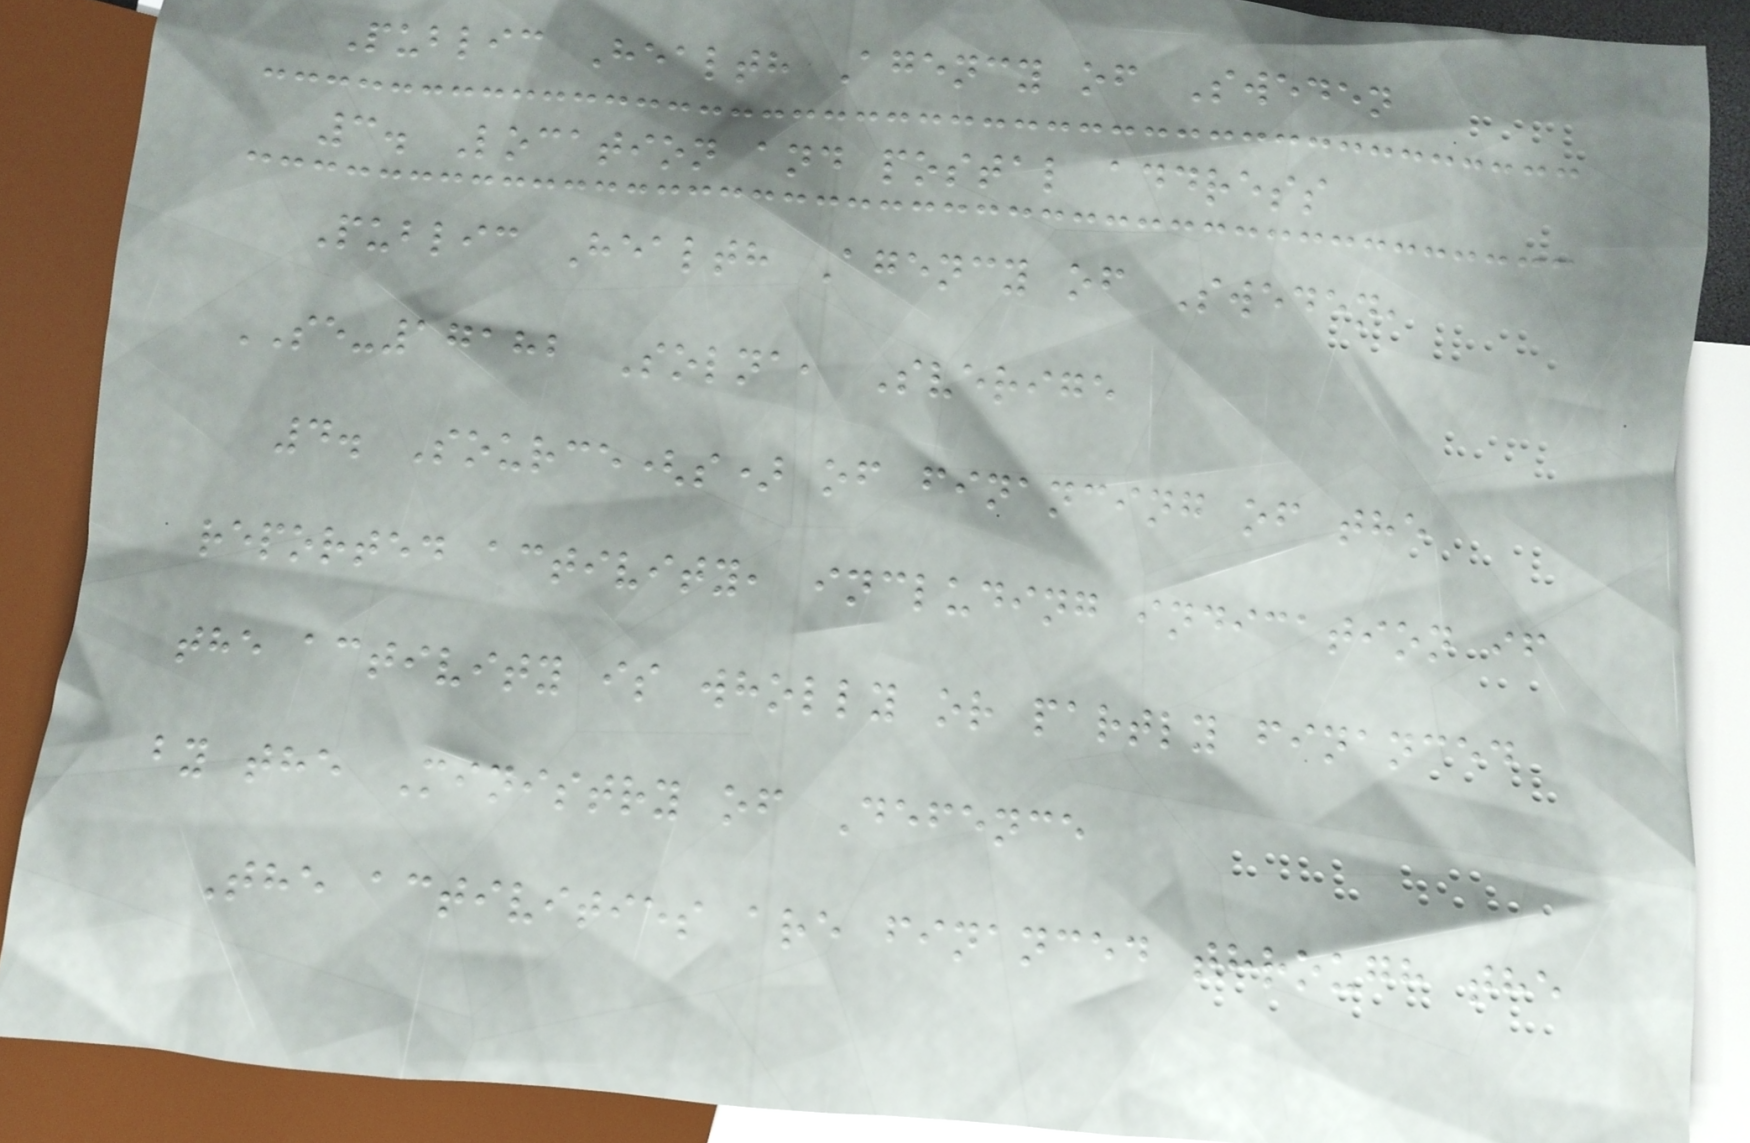Public Health Agency of Sweden
3. Location and postal address
Public Health Agency of Sweden,
SE-17182 Solna, Sverige
4. Source(s) of financing of the
reported activity, including indication if
the activity is wholly or partly financed
by the Ministry of Defence
The activities are financed through the
